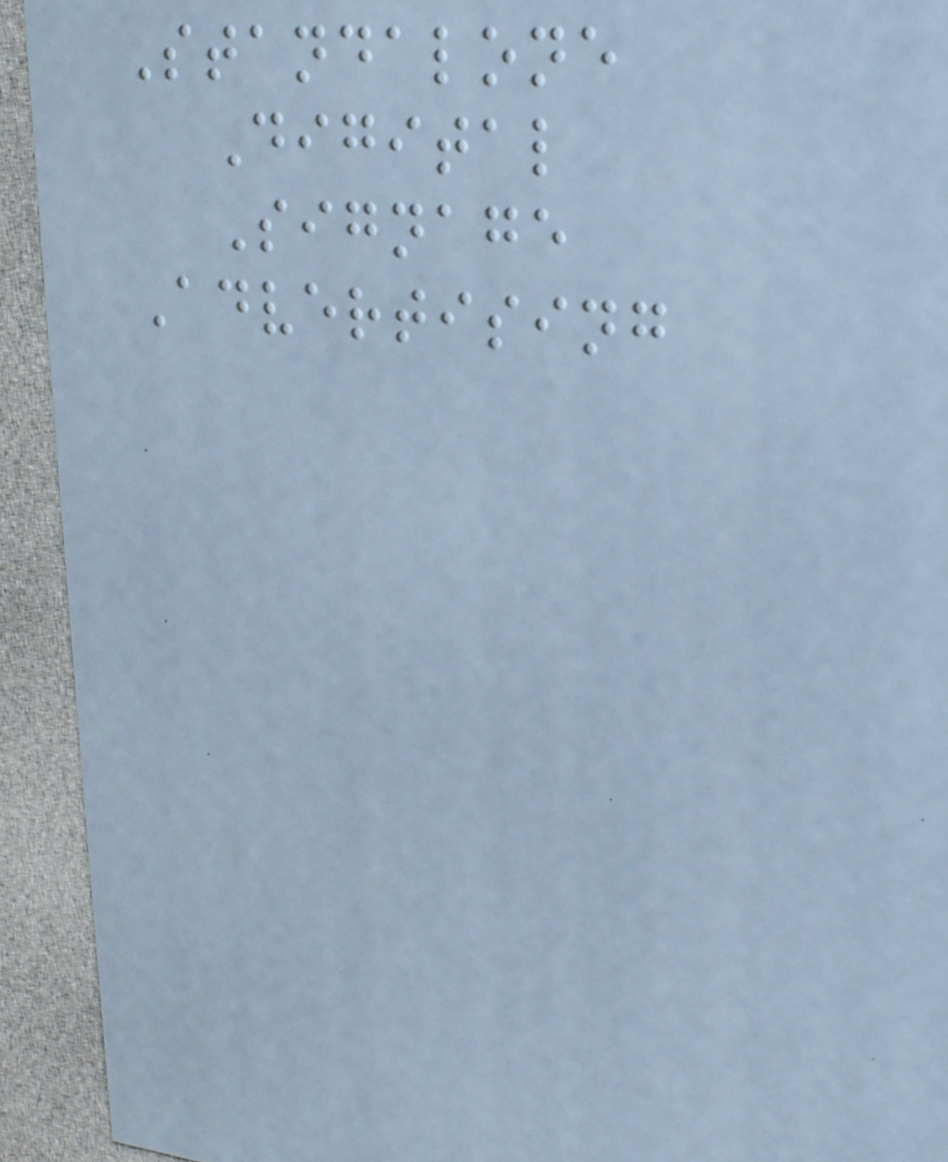Standalone
Digital
Signage
Advertising
